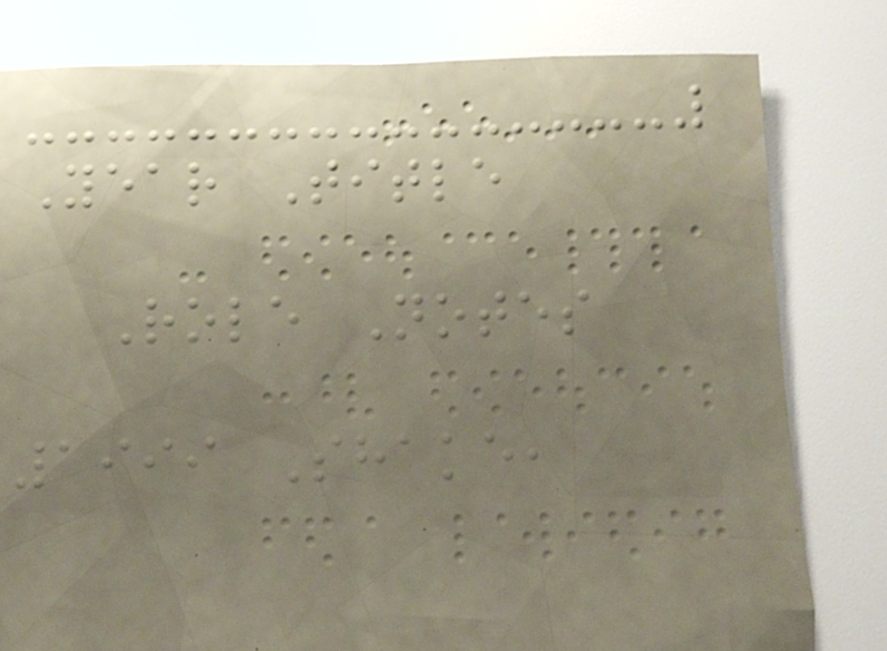Year Title
Role Notes
1999 Shake,
